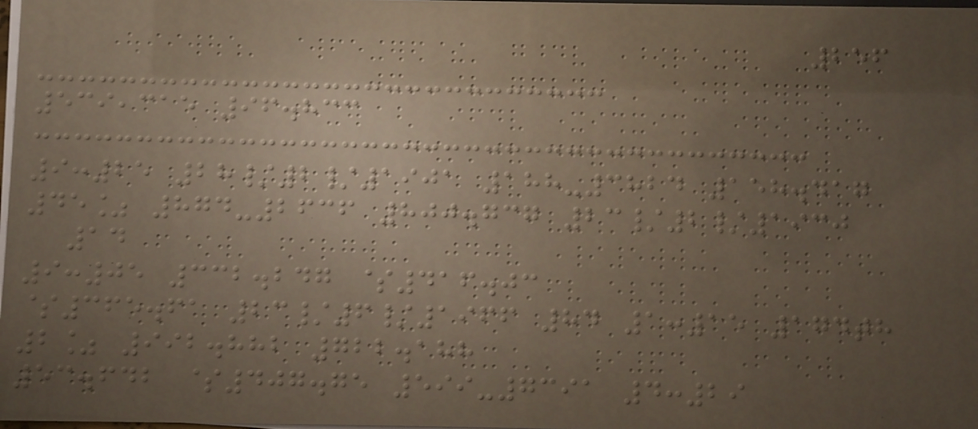256
539,315 96.833
9:25 28/2/1901 188-3824 158.417
45% 874-2636 800.737 23/2/1930
14
9:05 332.247 $416.03
$365.61 23/6/1966 84 1:15 174th
2% 992.882 722.188
53.642 $407.75 599-7391 4:29
